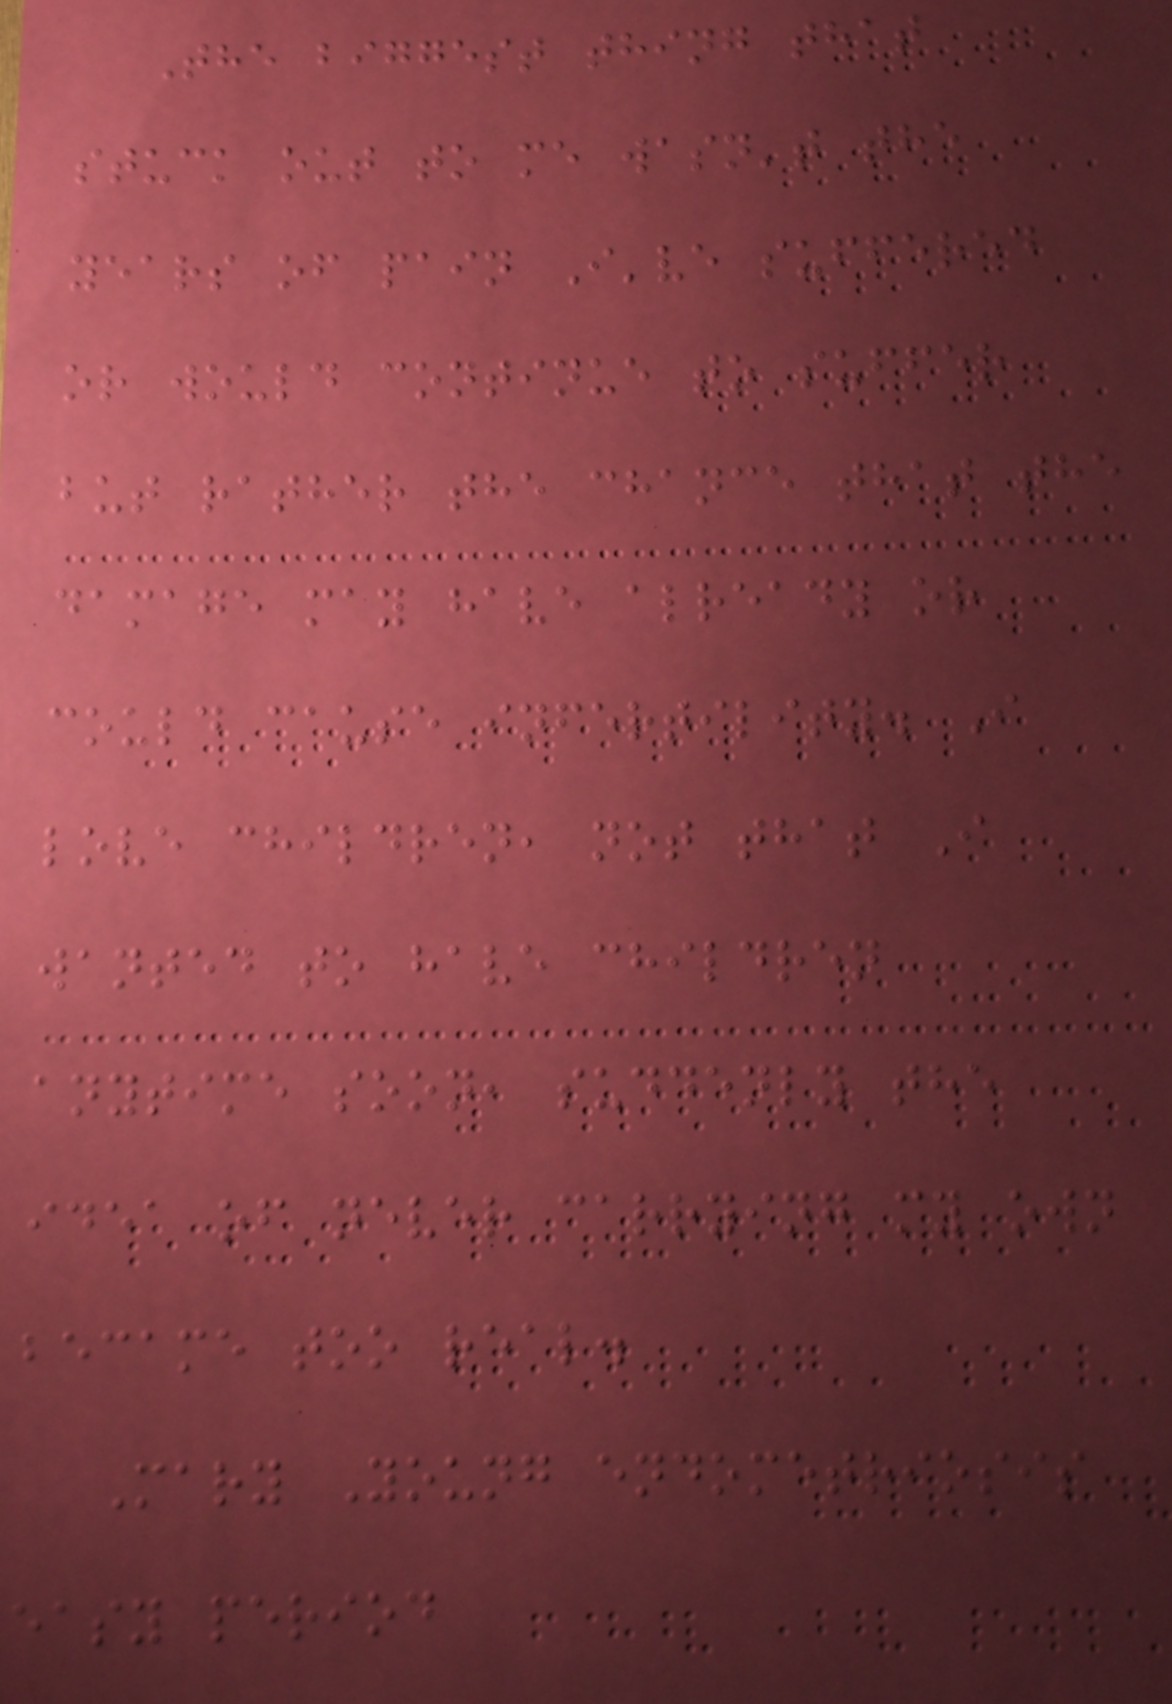The biggest thing that
stuck out to me wasn't the
years of pain I've suffered
or would continue to suffer
but rather the chance that the
damage may have already or
could cause infertility. I
love children, not that I
wanted to have children
anytime soon, suddenly the
idea of never carrying my own
became too real.
Mary Young endometriosis
easy period
